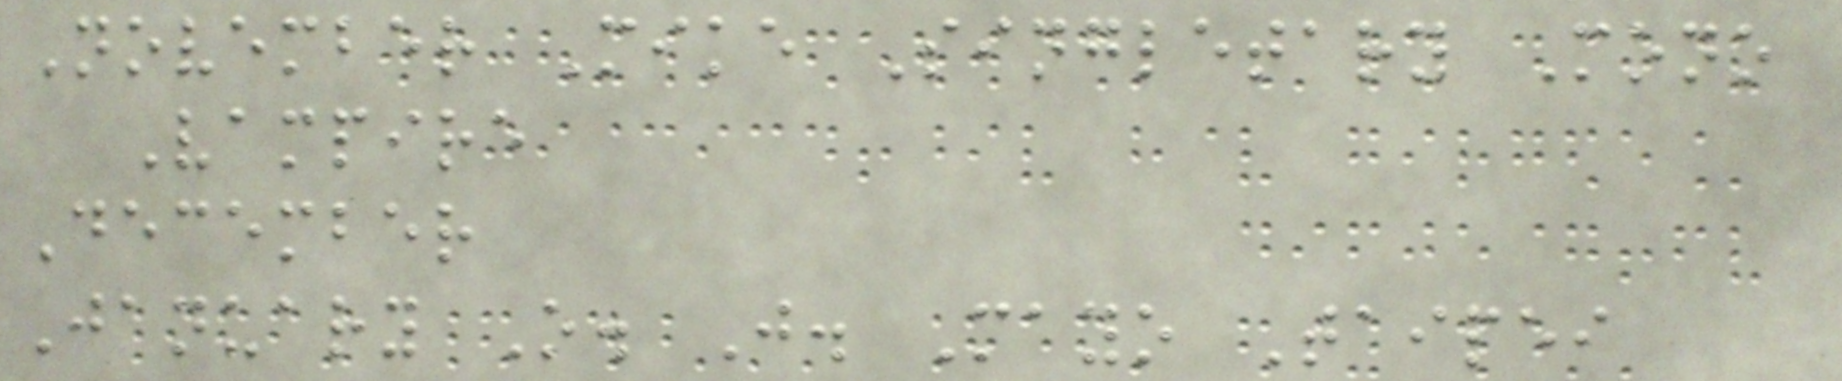November Mike Singletary Mono
Vampire
December
January O. J. Mayo Taipei
